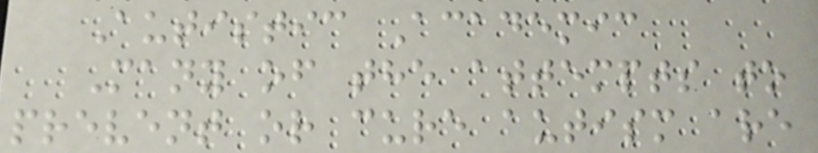Autistic Academic
Many of the attempts to
prevent or cure autism are
